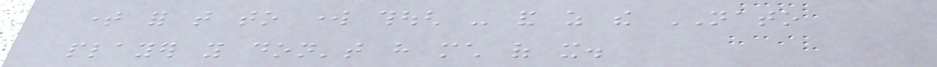time for that to work though - and as the NATO
player you don't have much of it.
